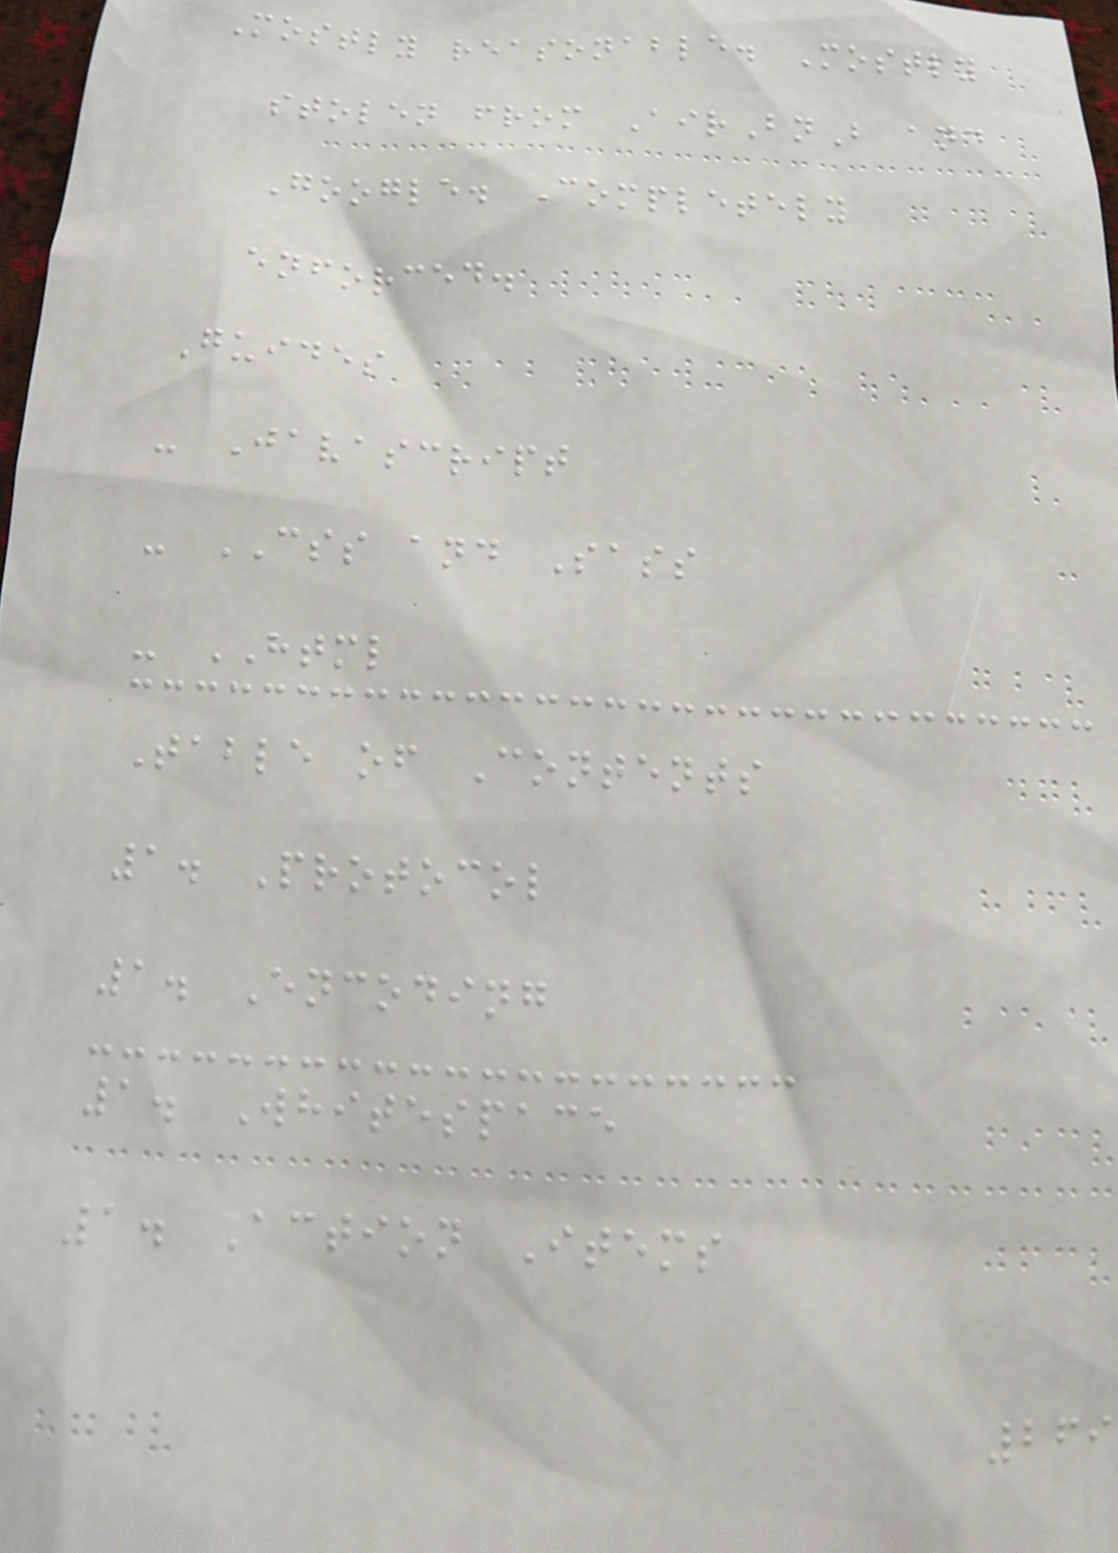Mostly reasonable. Mostly
stolen from AirBnB and
Google. Completely
enforced.
Guides
- Javascript
- CSS and Sass
- HTML
Table of Contents
1. Protocol
1. Encoding
1. Whitespace
1. Action Items
269
